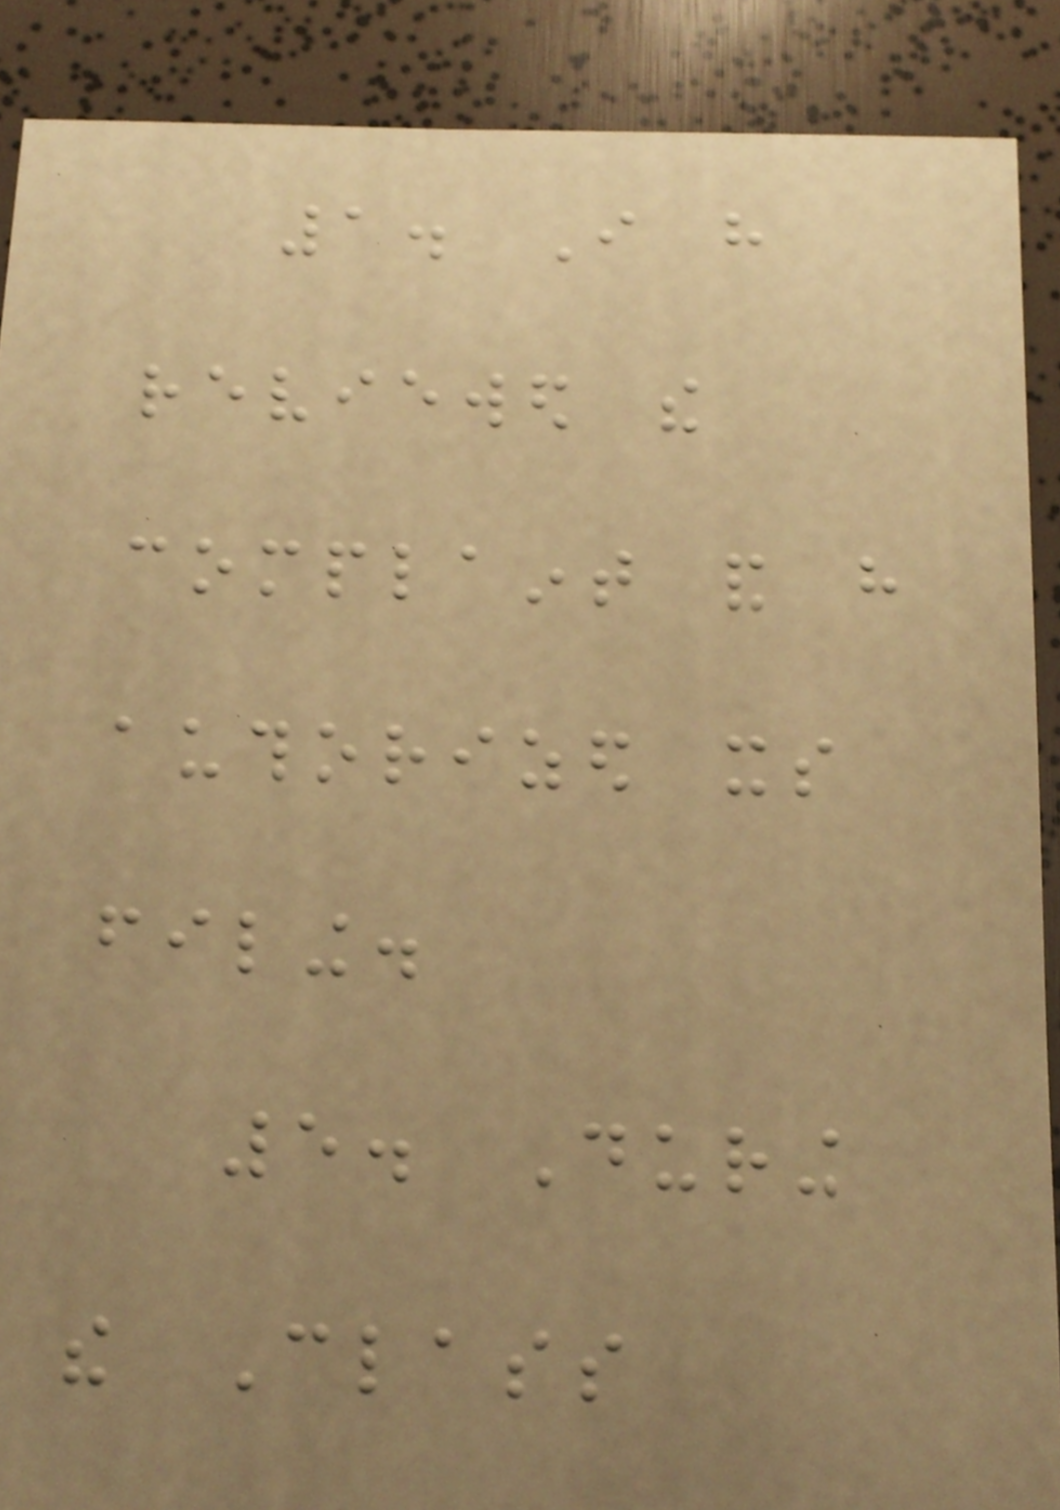1. I have
reviewed the
complaint and have
authorized its
filing.
5. During
the Class
